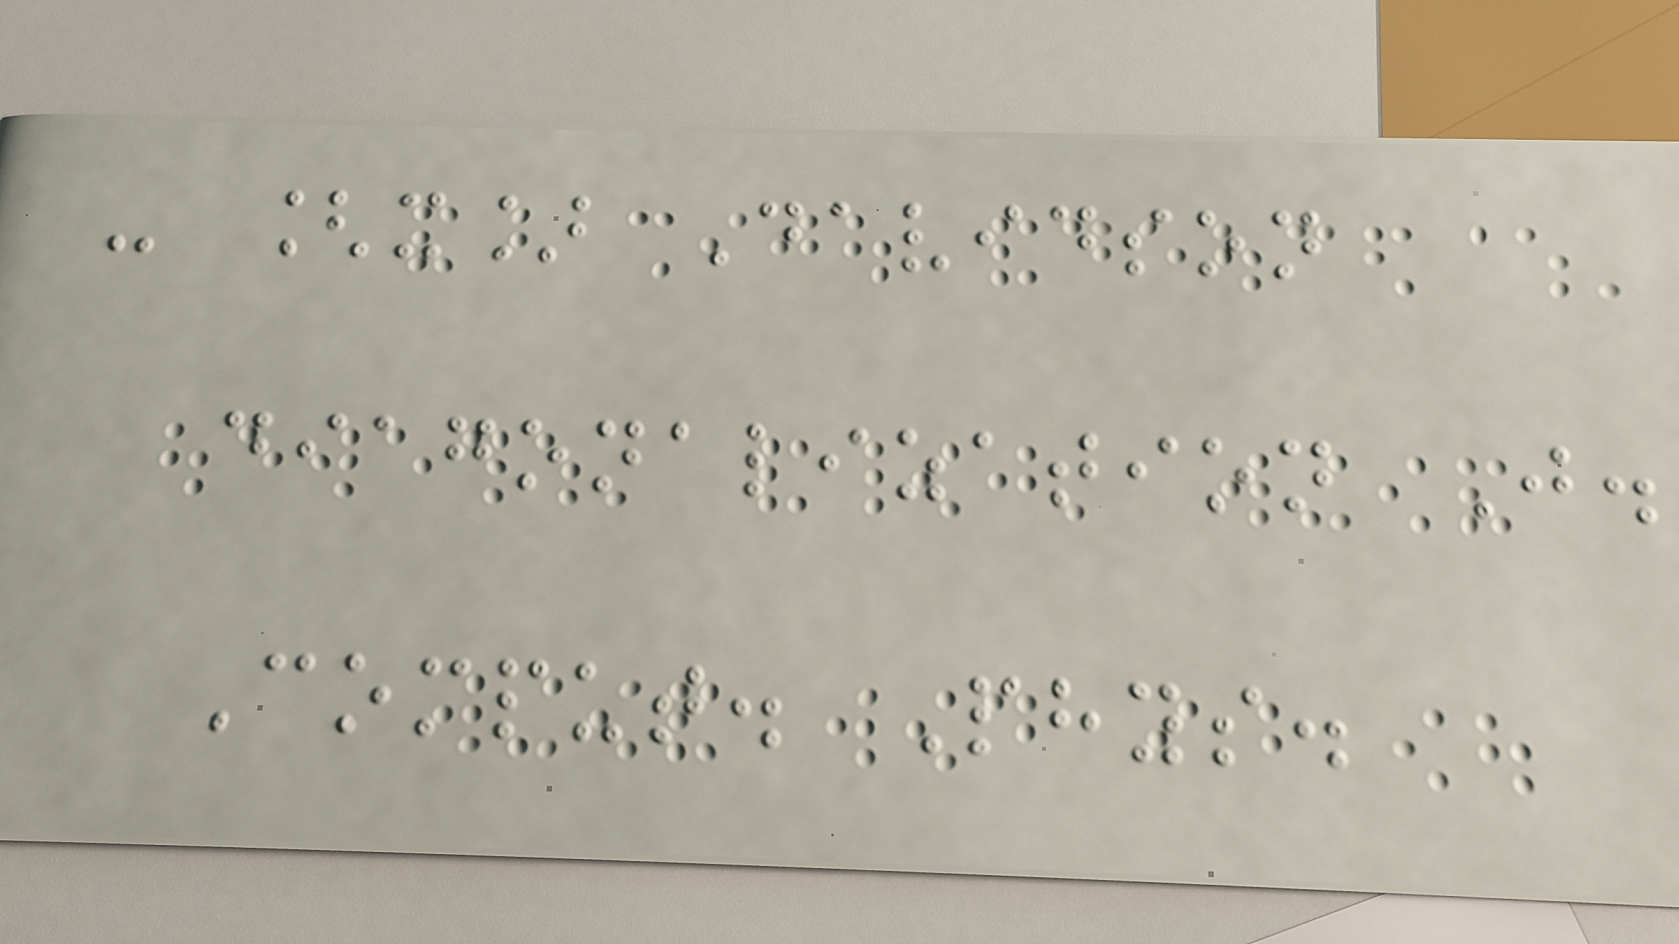- [x] Davidson
diagonalization J.
Comput. Phys.
